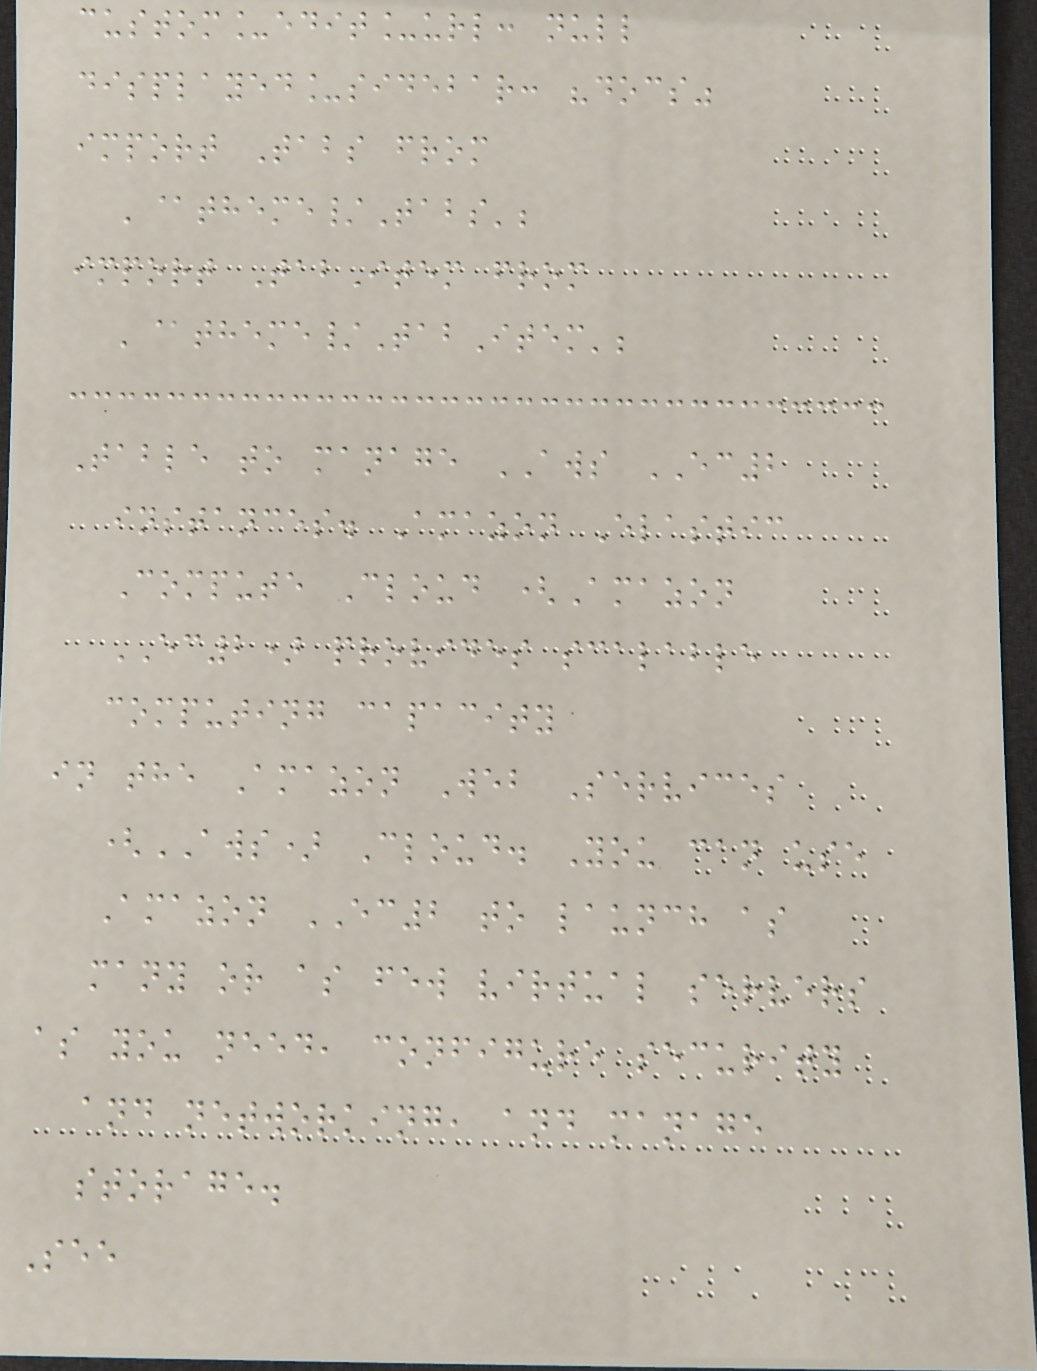custom_edit_url: null
displayed_sidebar: "docs"
import Tabs from
'@theme/Tabs';
import TabItem from
'@theme/TabItem';
Table to manage AWS EC2
instances. Amazon Elastic
Compute Cloud (Amazon
EC2) provides scalable
computing capacity
in the Amazon Web Services
(AWS) Cloud. You can use
Amazon EC2 to launch as
many or as few virtual servers
as you need, configure security
and networking, and manage
storage.
See
